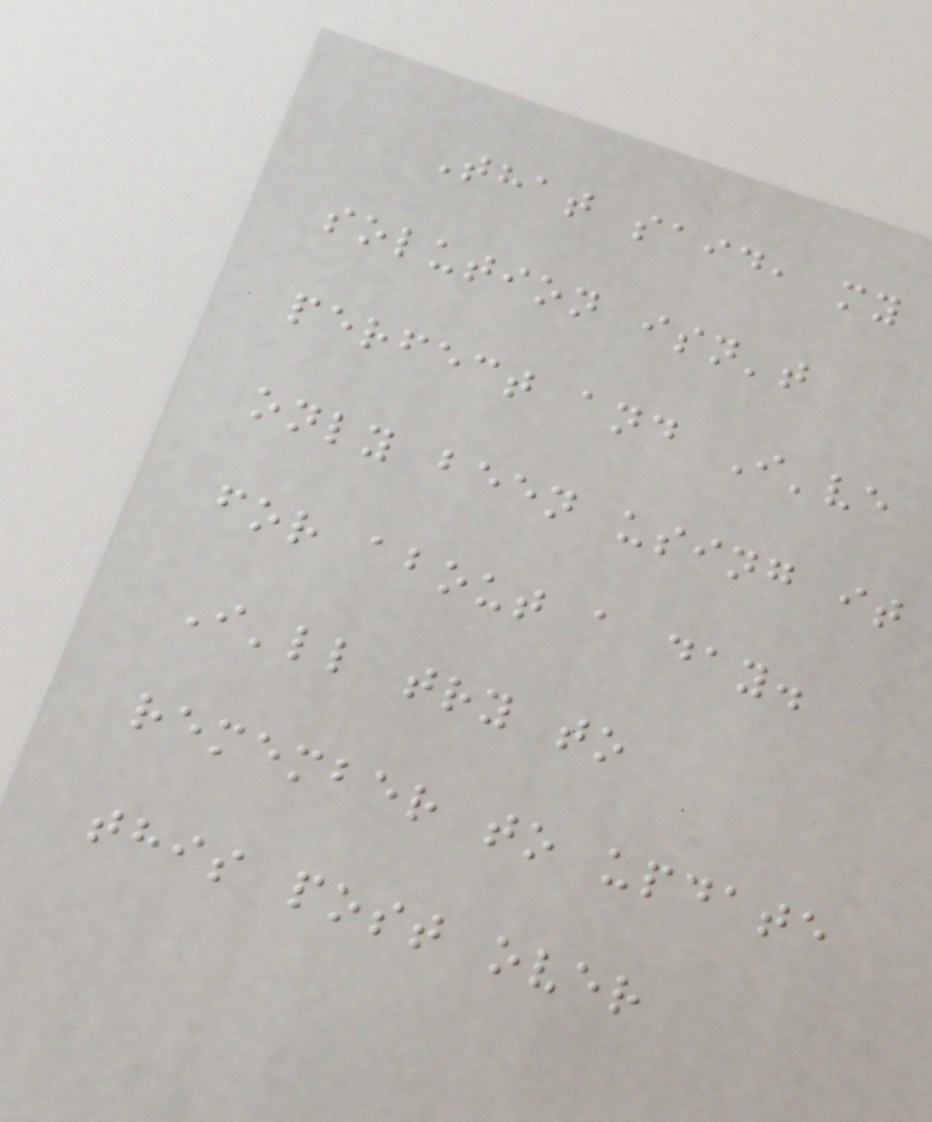That said, my
solution isn't
perfect and I've
only been using it
for about a day.
I'll try to
remember to update
this post over
